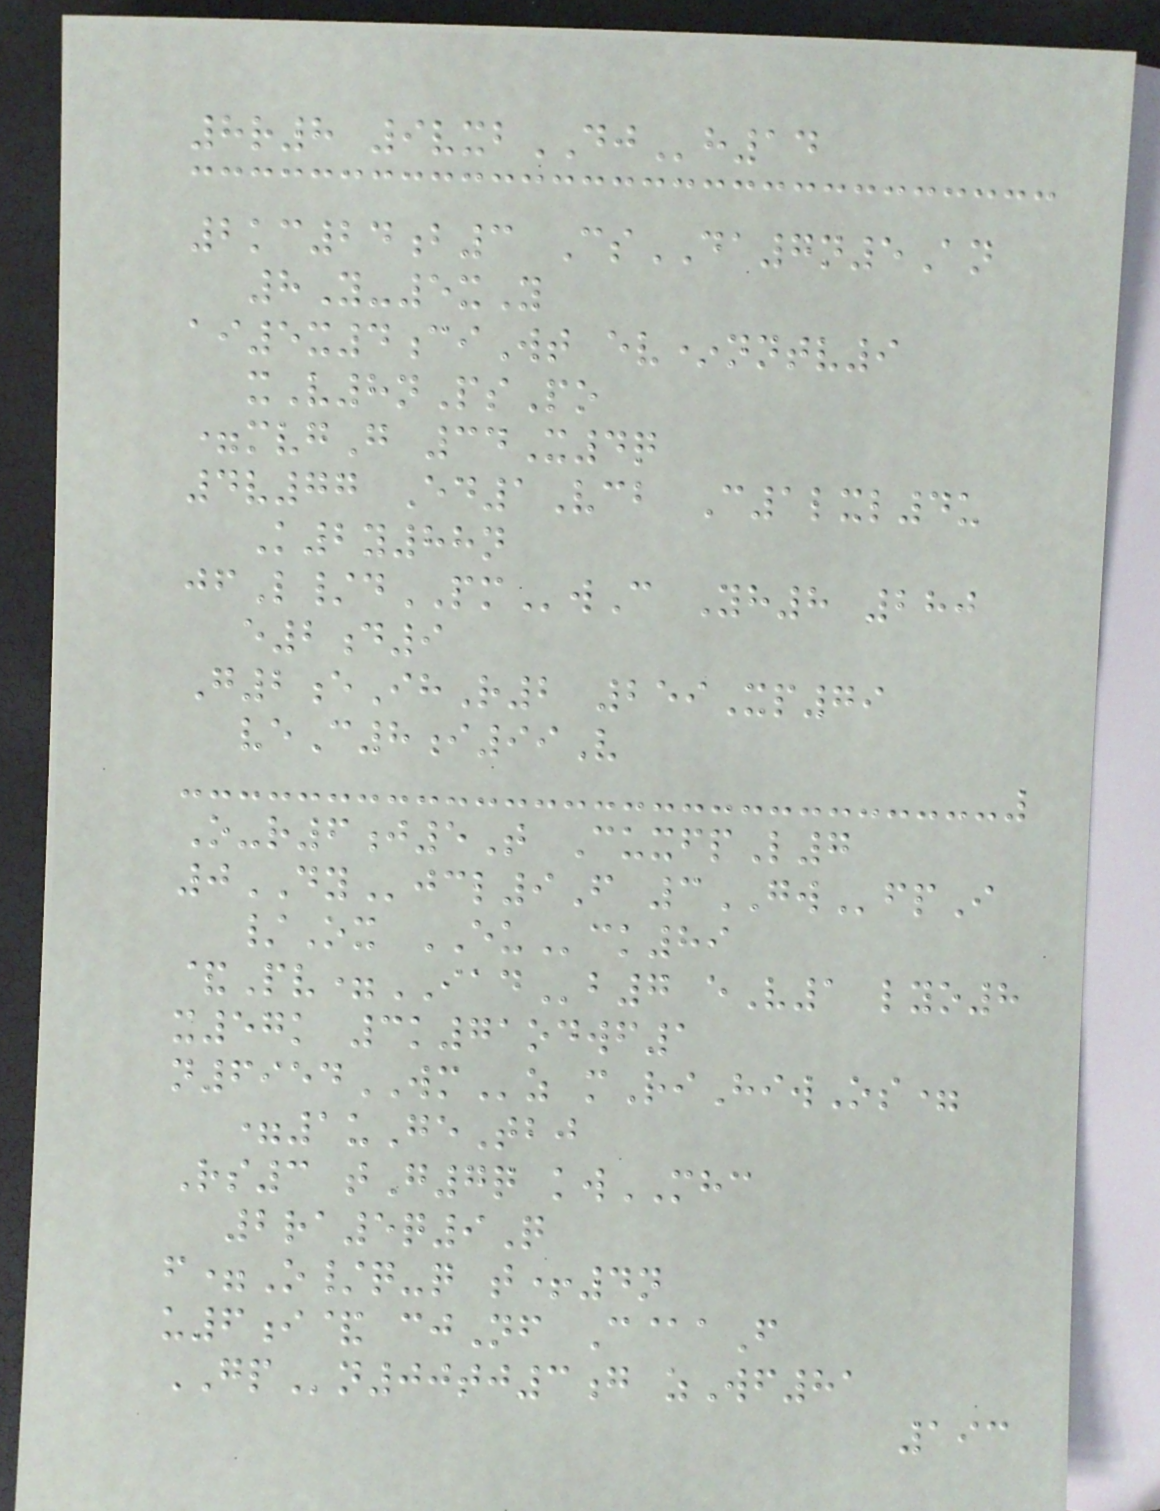8r8 9vxbDJh14
2kc24b3 CsDA7n5An
8Y-5xY
ai5x4ciWt ev*nntv9
xV8nPsPo
=mvgG 34X4q
4v77 Ed1Vcb C1lxl4u
K2y88n
jfL/dPMwC Yh8 280
e2d9
G2eIhR2 259Xp79
veC8i99V
O-r6j5T CuxfpL7
0DYjcl9F 3GWfpI
/Ox EUck89
&Pv=IADb7 eV1 lyo8
x57k 3k71odwf1
n6954WMz mRiHiwOs=
=1uGeTbj
Rs3 tG7q kwMHC
2ra5q9Q
f=O/q-q t+4n
u6i& cjNf C@aF
GPn00tj3g zWf81
193
